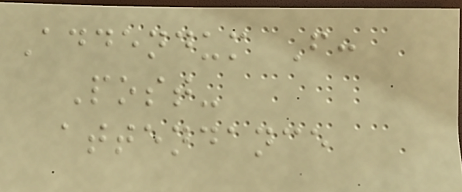Addendum F:
Post-
attendance
